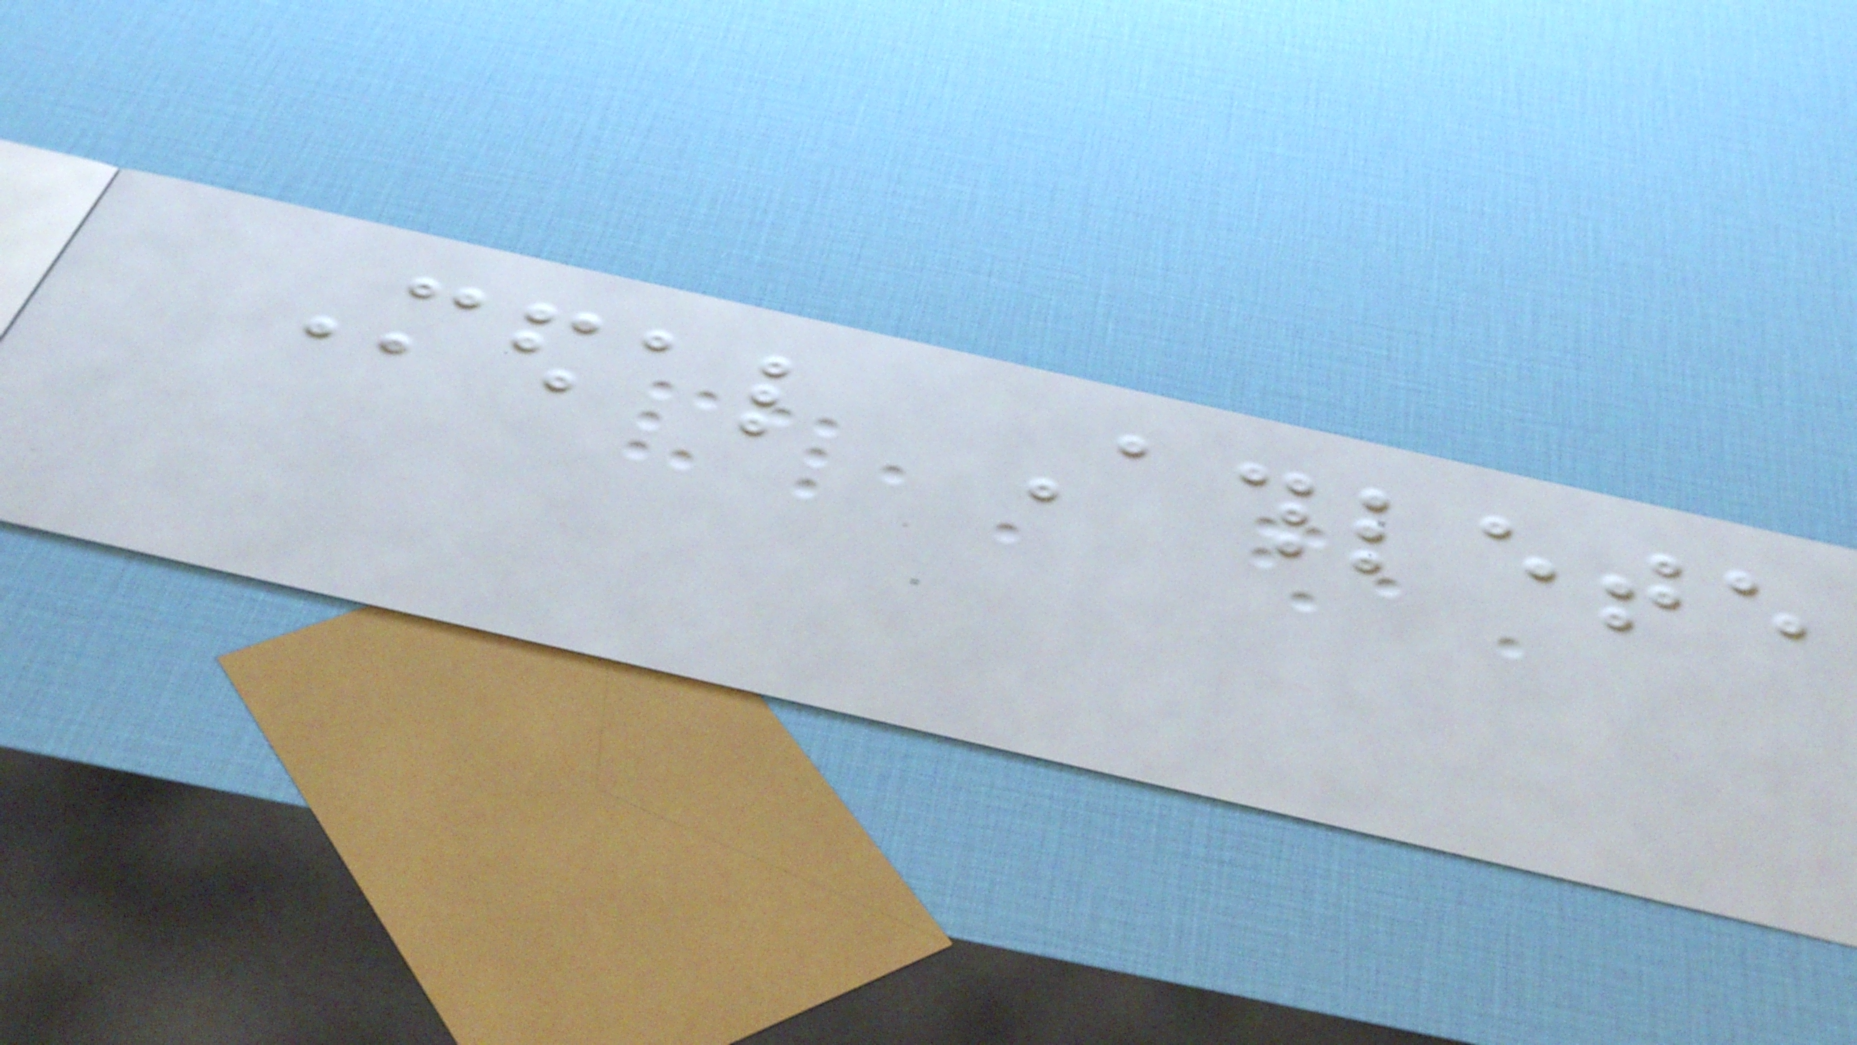Medal Athlete
